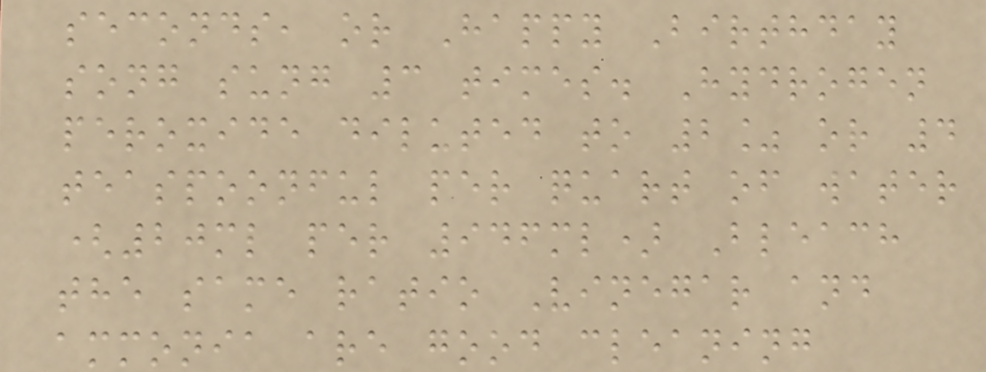seconds, or Happy Birthday
song sung 3 times. Hydrogen
peroxide diluted to 2% or 4
teaspoonful per quart of water
(20ml per 946ml) Bleach
the same ratio Vinegar and
ammonia are good cleaning
